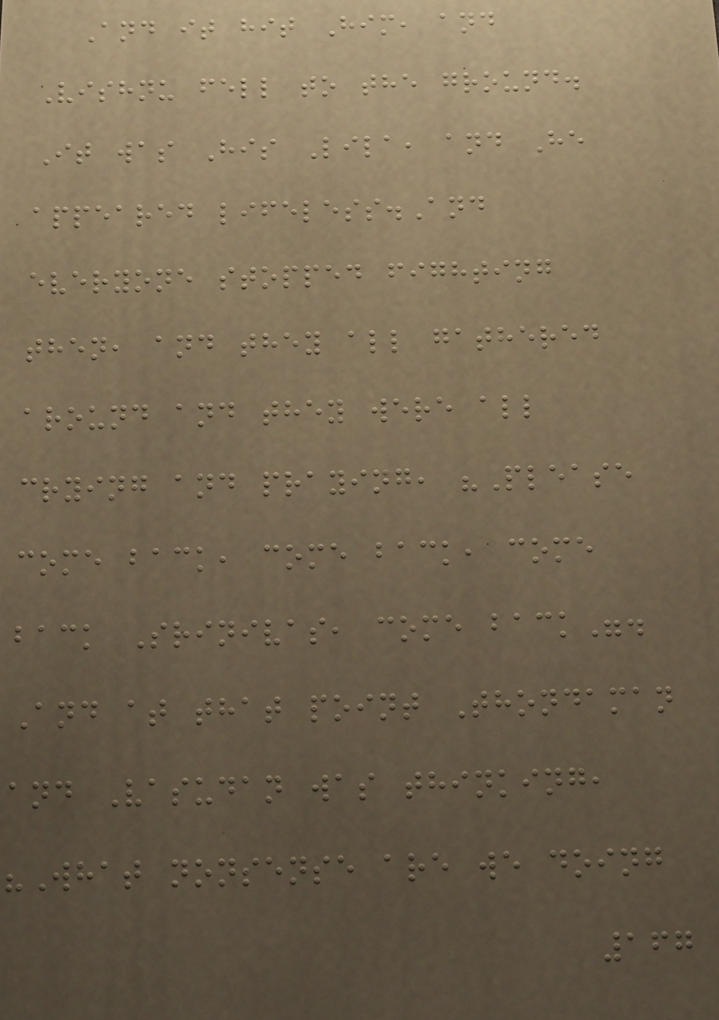And it hit Him, and
Vishnu fell to the ground.
It was His Lila, and He
appeared lifeless.And
everyone stopped fighting
then, and they all gathered
around and they were all
crying and praying, "Please
come back, come back, come
back Srinivas, come back".
And at that point Thondaman
and Vasudan was thinking,
"What nonsense are we doing
167
